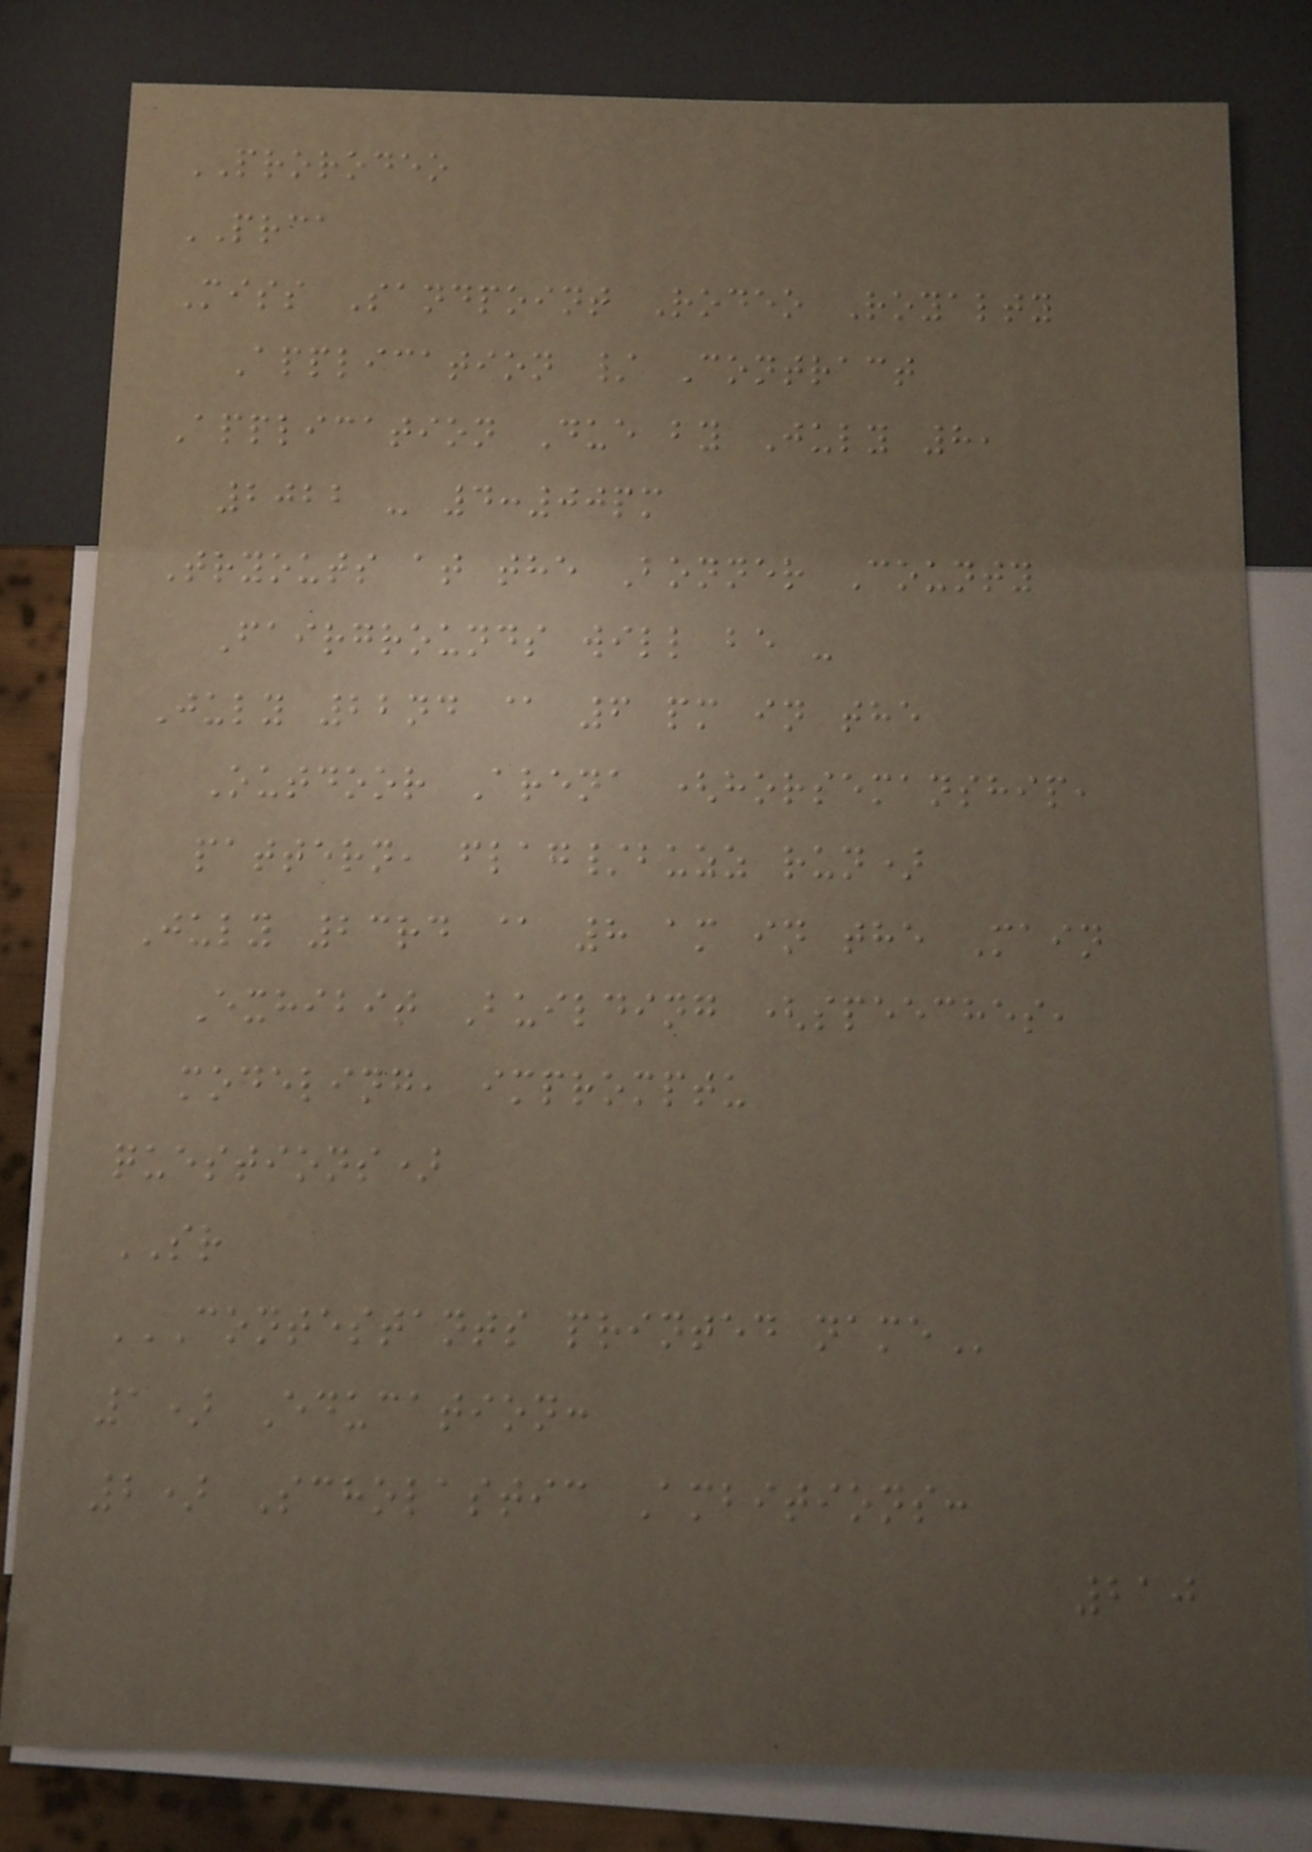PRORODEO
PRCA
Miss Sandpoint Rodeo Royalty
Application / Contract
Application Due by July 8,
2022 - 4:00pm
Tryouts at the Bonner County
Fairgrounds will be -
July 22nd @ 6 pm in the
Outdoor Arena (horsemanship,
pattern, flag/buzz run)
July 23rd @ 8 am in the Main
Exhibit Building (speeches,
modeling, impromptu
questions)
SR
CONTESTANTS PRINTED NAME
1) Education:
2) Scholastic Ambitions:
210
